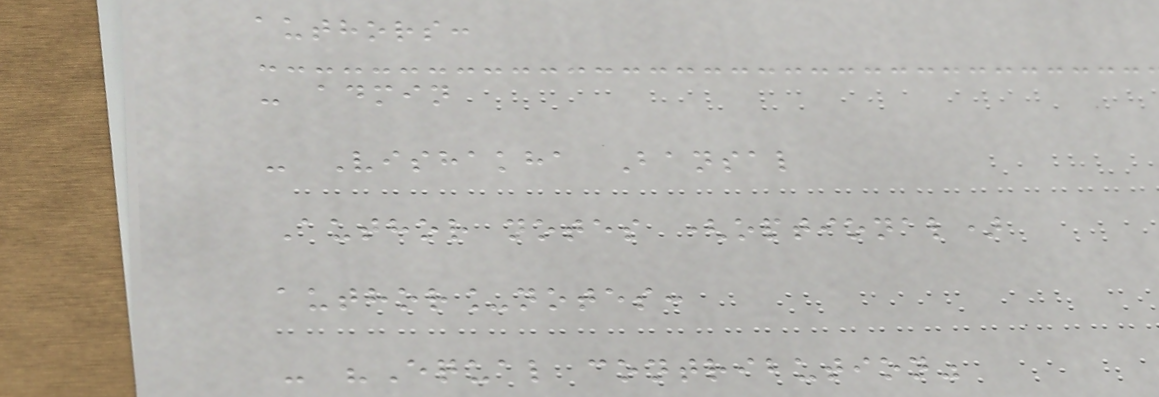authors:
- admin
- Vishakha Bansal
Author notes (optional)
author_notes:
- "Equal contribution"
